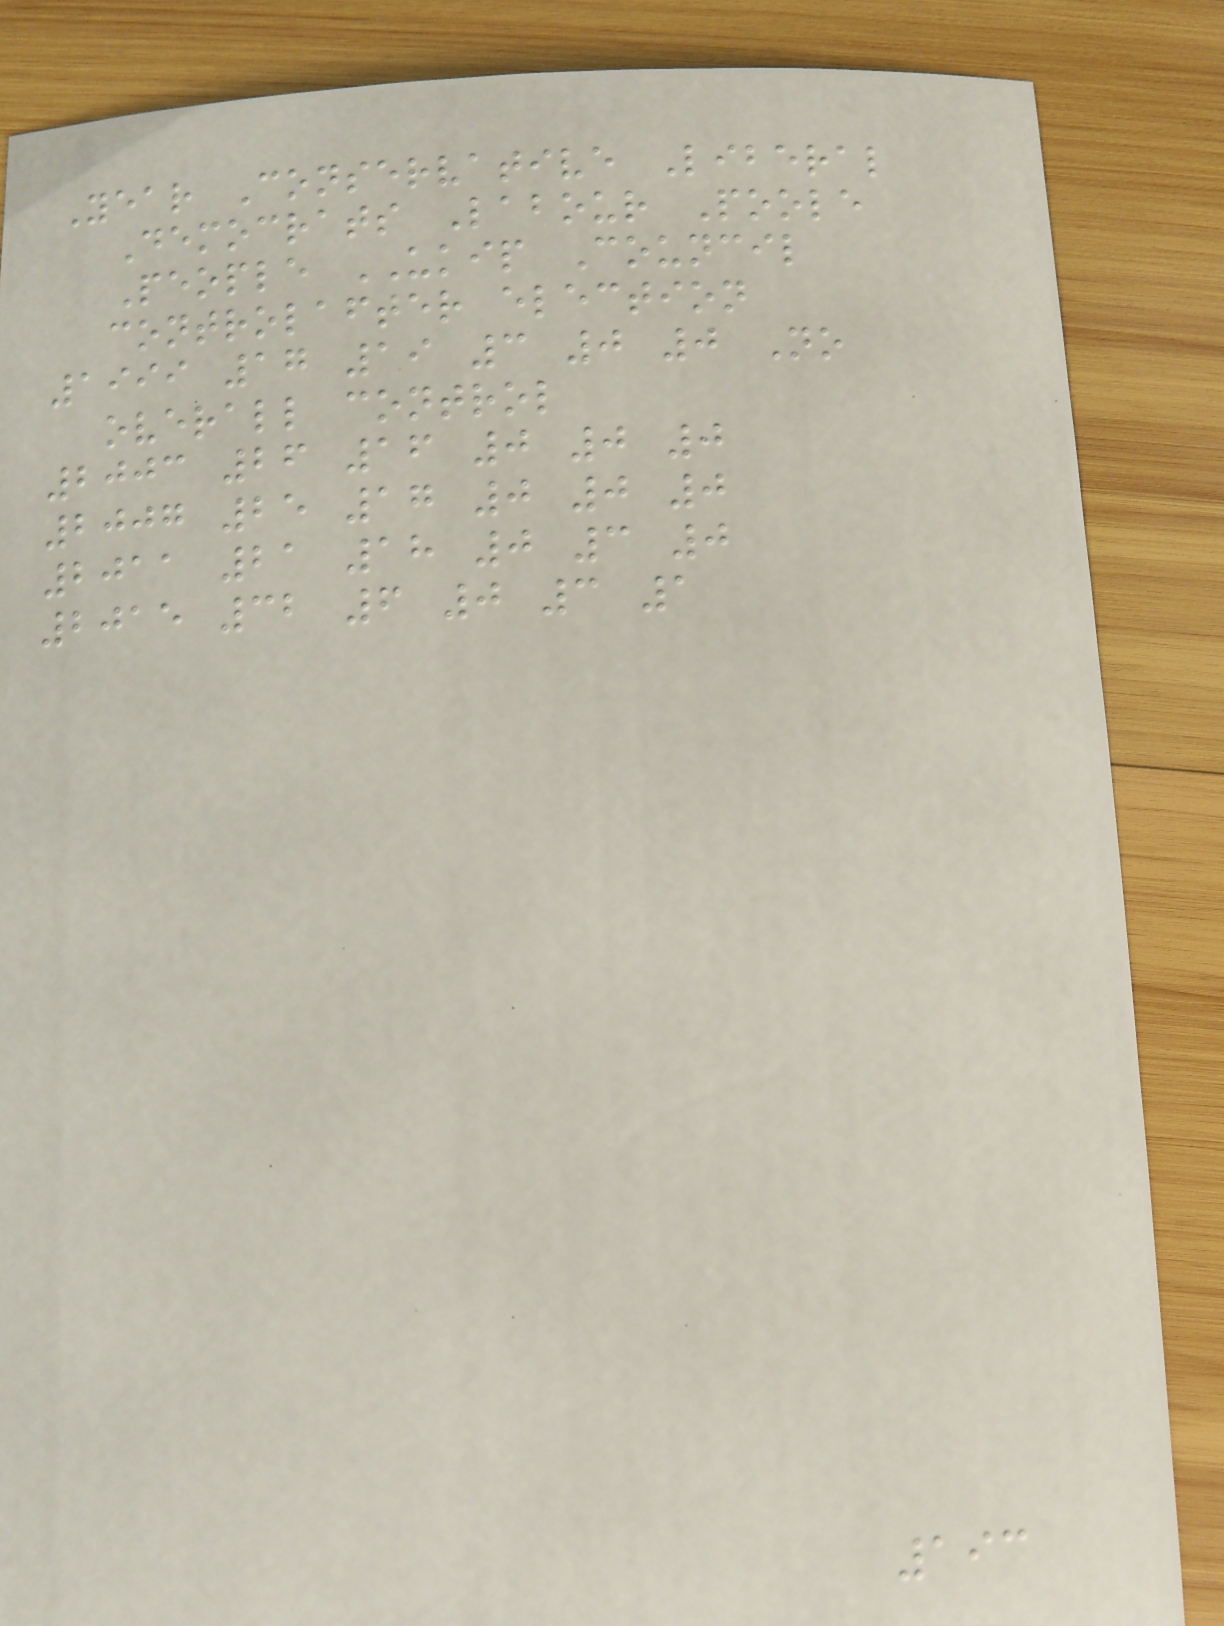Year Conservative Liberal
Democrats Labour Poole
People UKIP Council
controlafter election
1999 17 19 3 0 0 No
overall control
2003 26 16 0 0 0
2007 25 17 0 0 0
2011 21 18 0 3 0
2015 32 6 0 3 1
193
